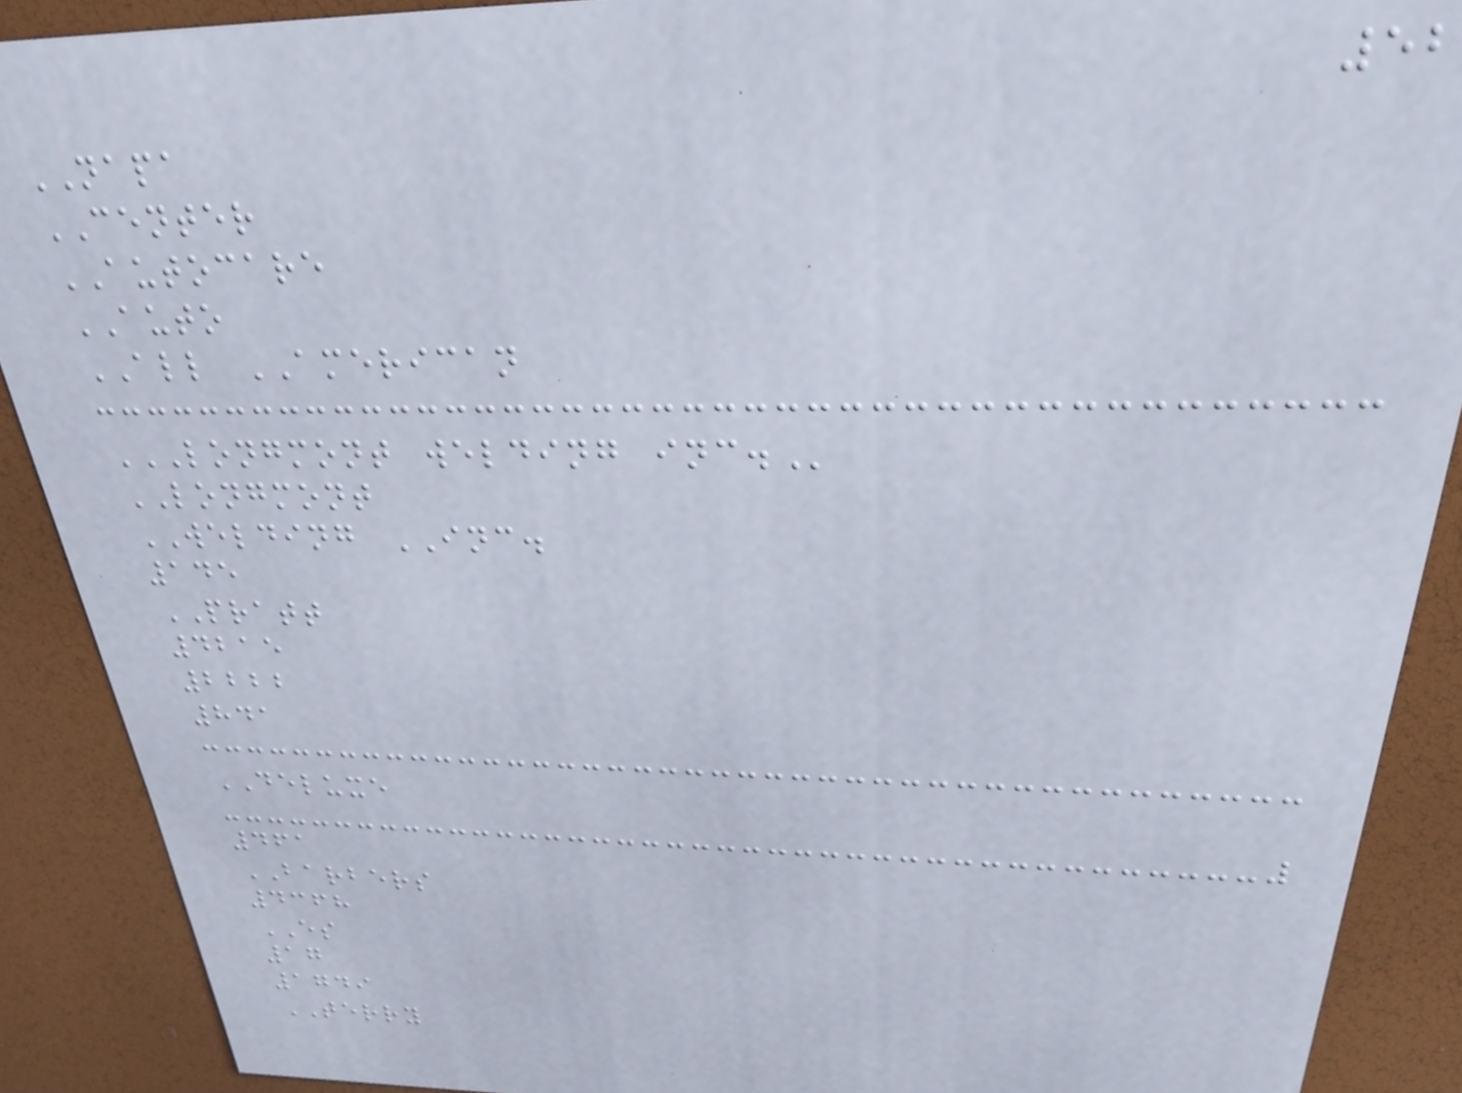52
NAPA
CENTER
AUTOCARE
AUTO
ALL AMERICAN
LONGMONT WELDING INC.
LONGMONT
WELDING INC.
145
PRATT
4215
2222
841
DELUXE
461
BARBERS
4368
ES
17
1749
TERRY
